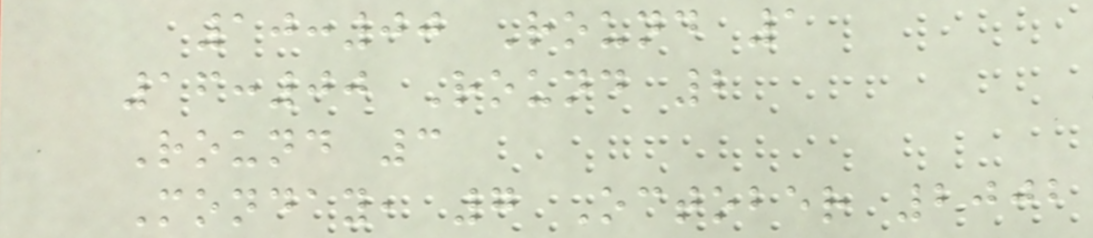10:00 Round 1
16:00 Round 2
Round 3
Monday, 7 October 2002
